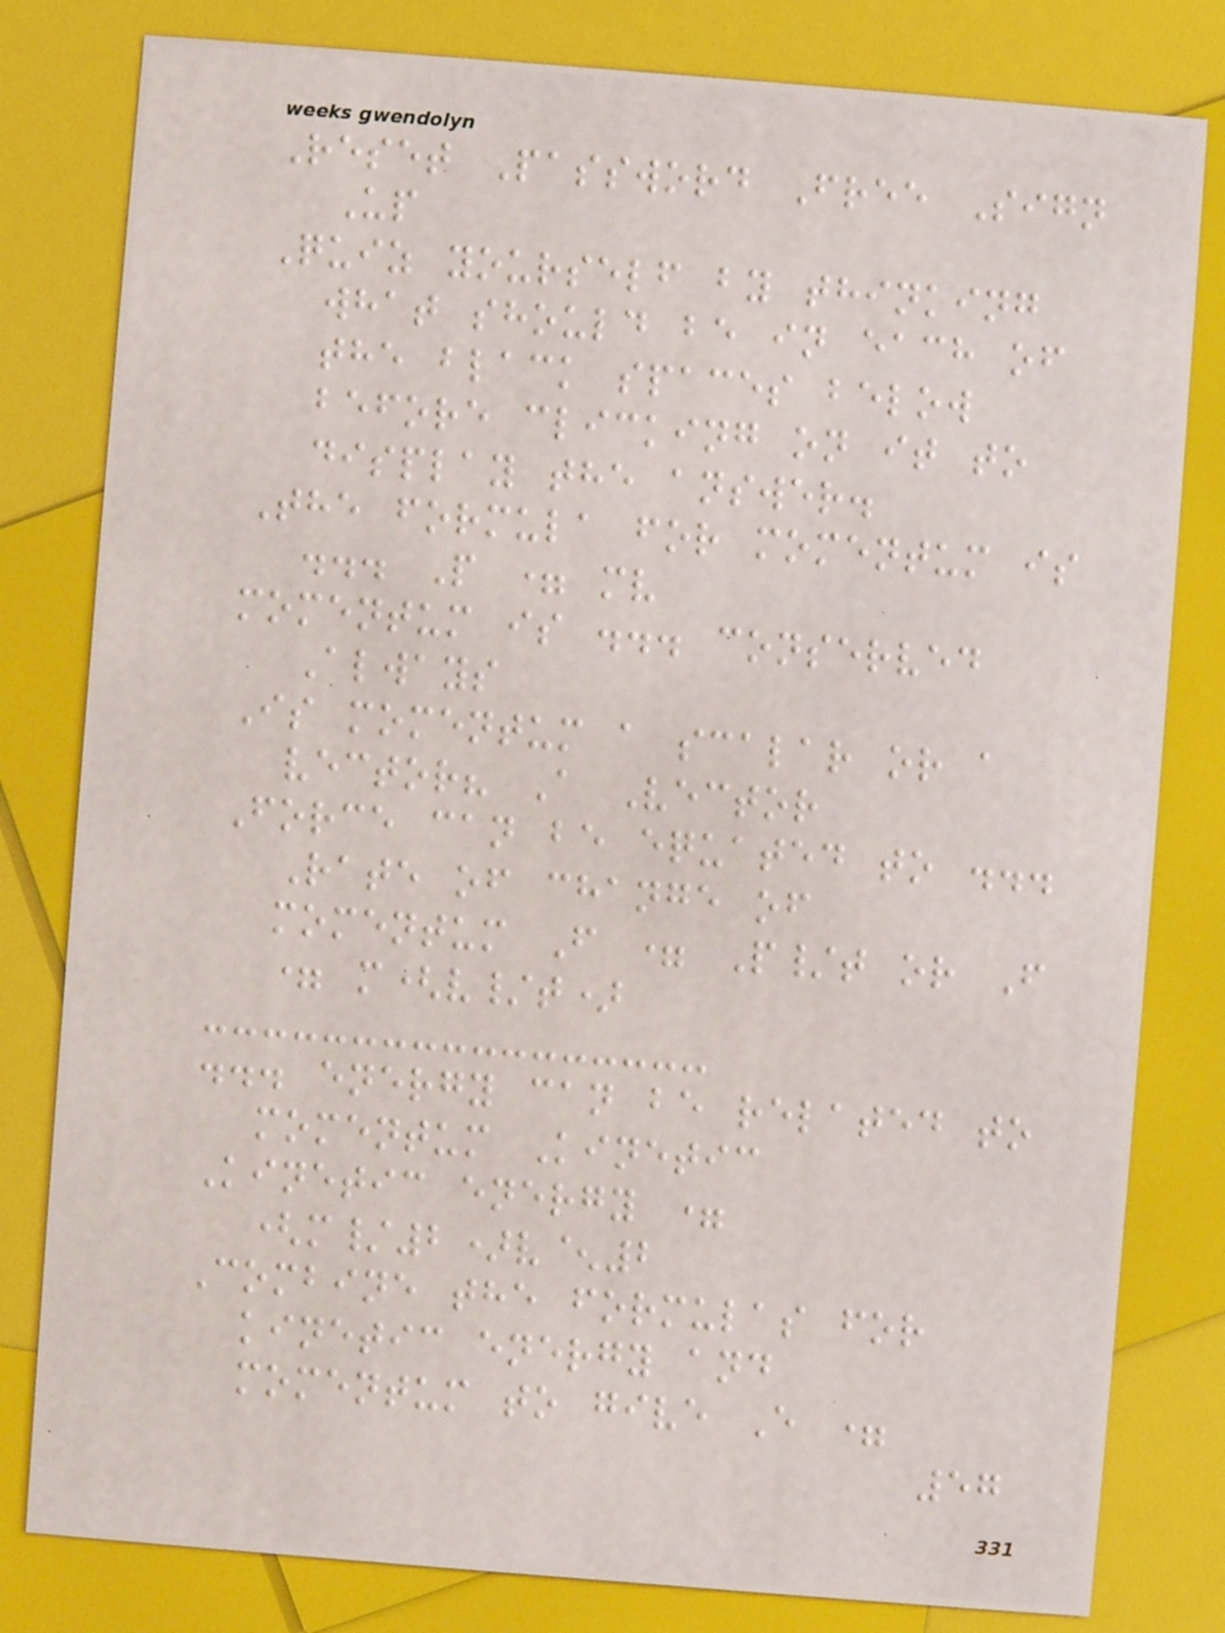Reset Password Free Sign
Up
Quiz yourself by thinking
what should be in each of
the black spaces below
before clicking on it to
display the answer.
The formula for momentum is
... P = mv
momentum is ... conserved
Always
Is momentum a scalar or a
vector? A Vector
Force can be equated to ...
Rate of change of
momentum F = P/t or F
= m(v/t)
... energy can be related to
momentum Kinetic
Kinetic energy =
(m/2)v^2
Combine the formulas for
kinetic energy and
momentum to give E =
57
